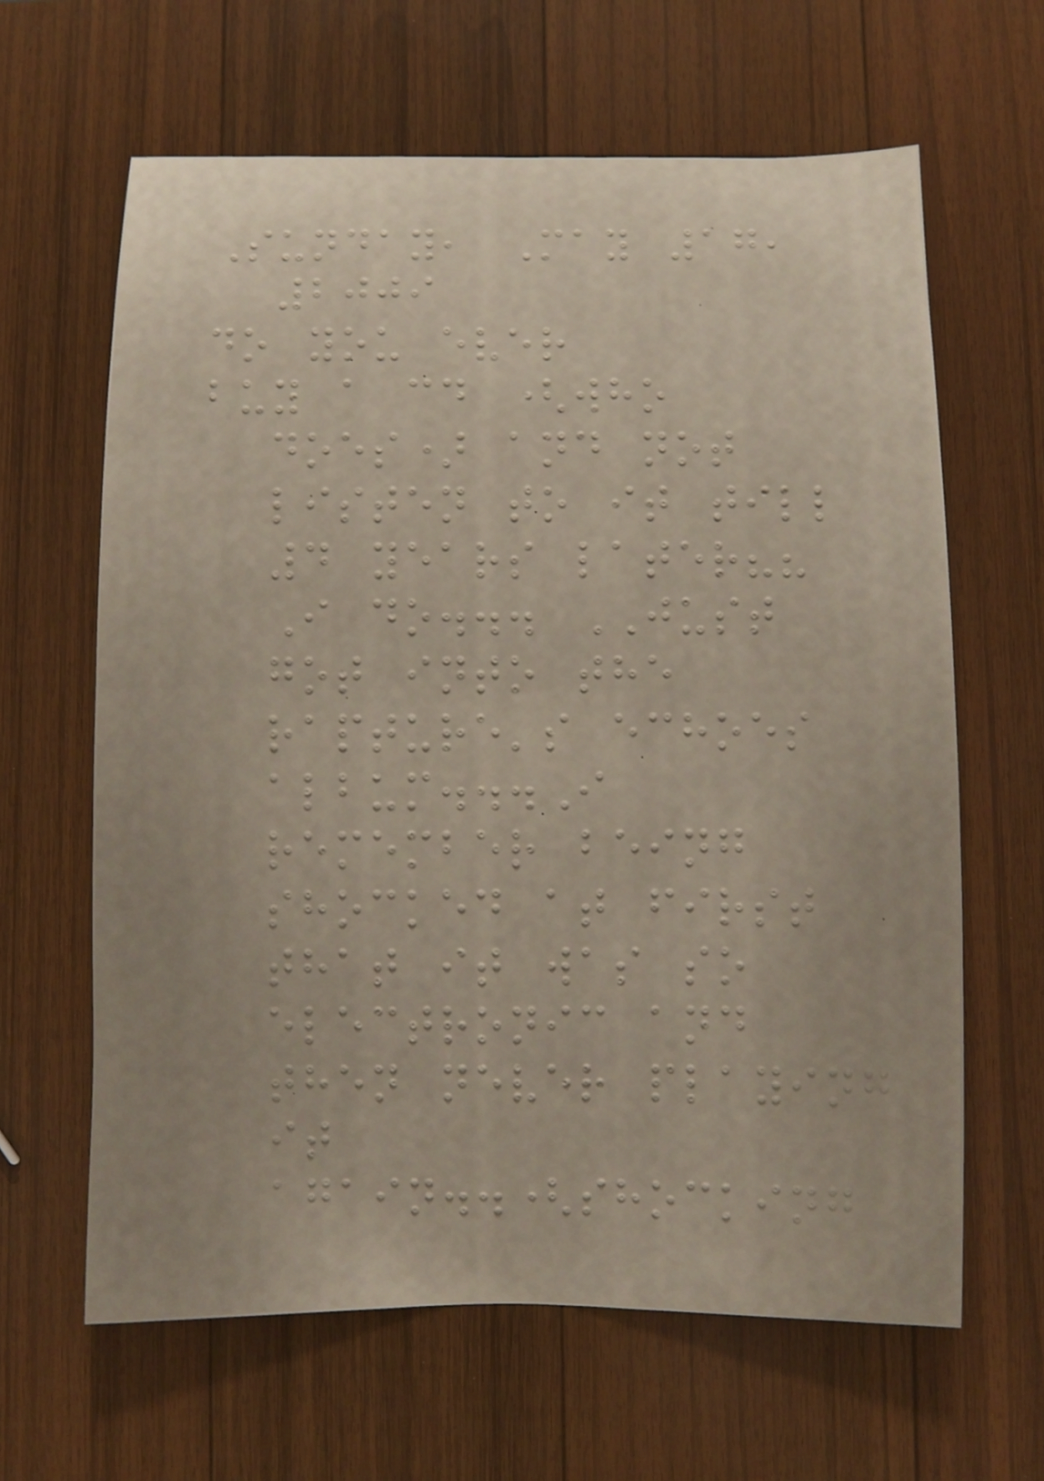Sunday, May 17,
2009
do you ever
buy a cd (who
does) and not
listen to it till
4 years later??
I do... JUST
got into the
rapture's echoes
album...I
remember being
shocked at first
that it was so
electronic and
then never playing
it
again..(shocking
